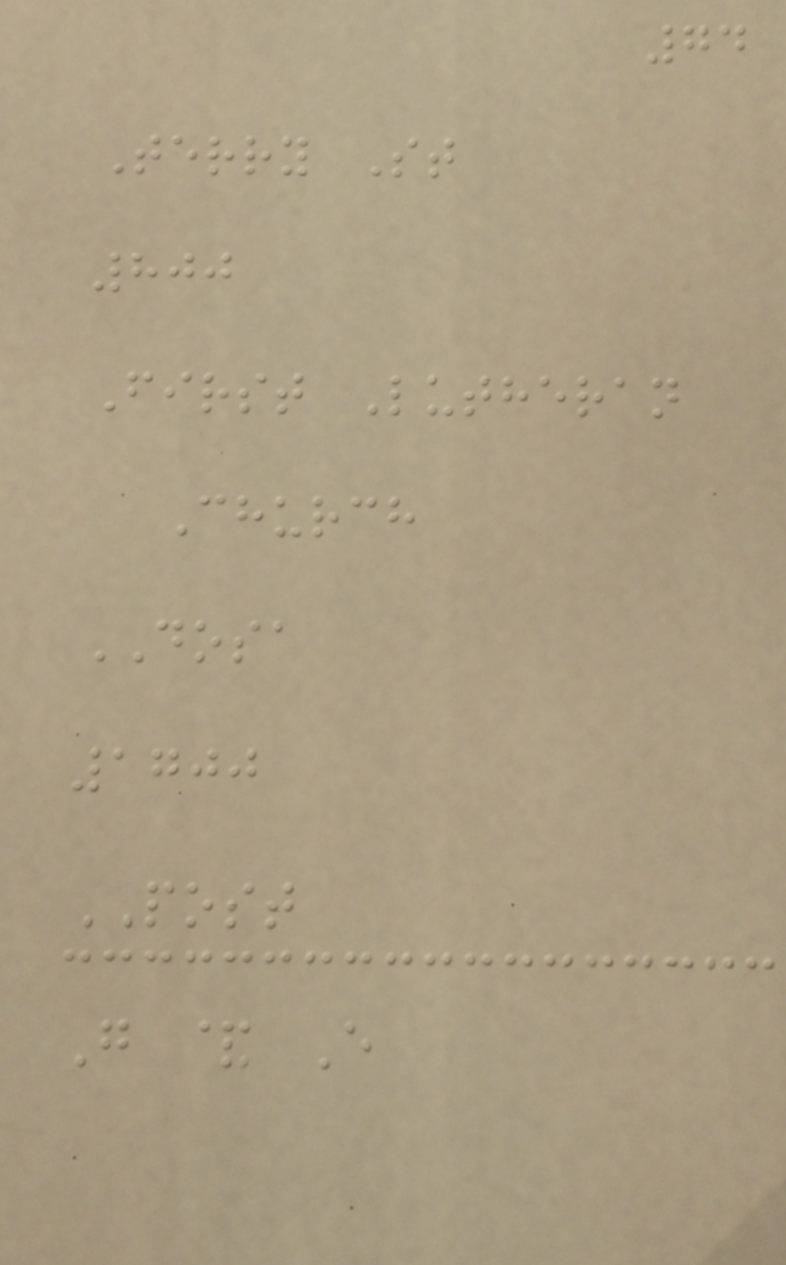74
Terry St
800
First Lutheran
Church
DOSA
1700
POST
G & E
